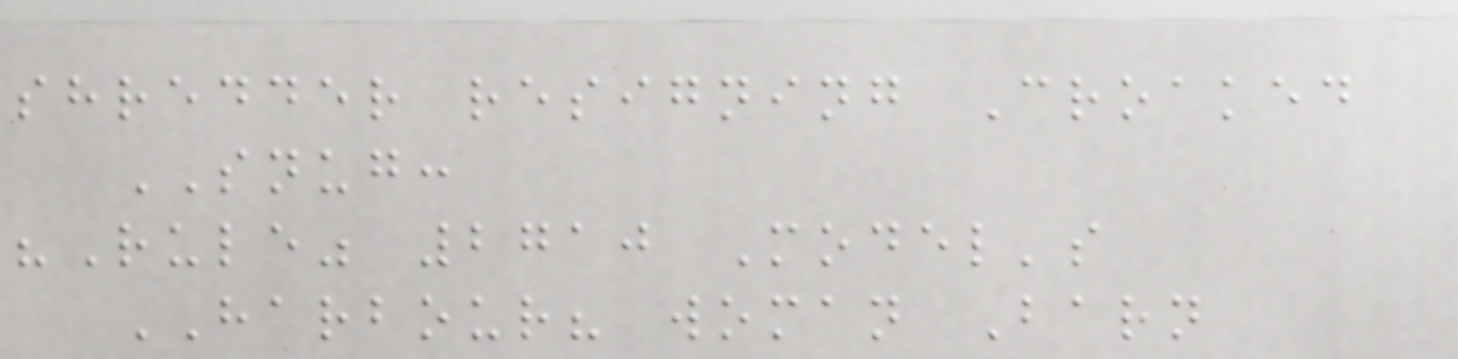shredder resigning Croaked
SNUG:
"Rule" 2710 Model's
HARBOUR? woman Barn
